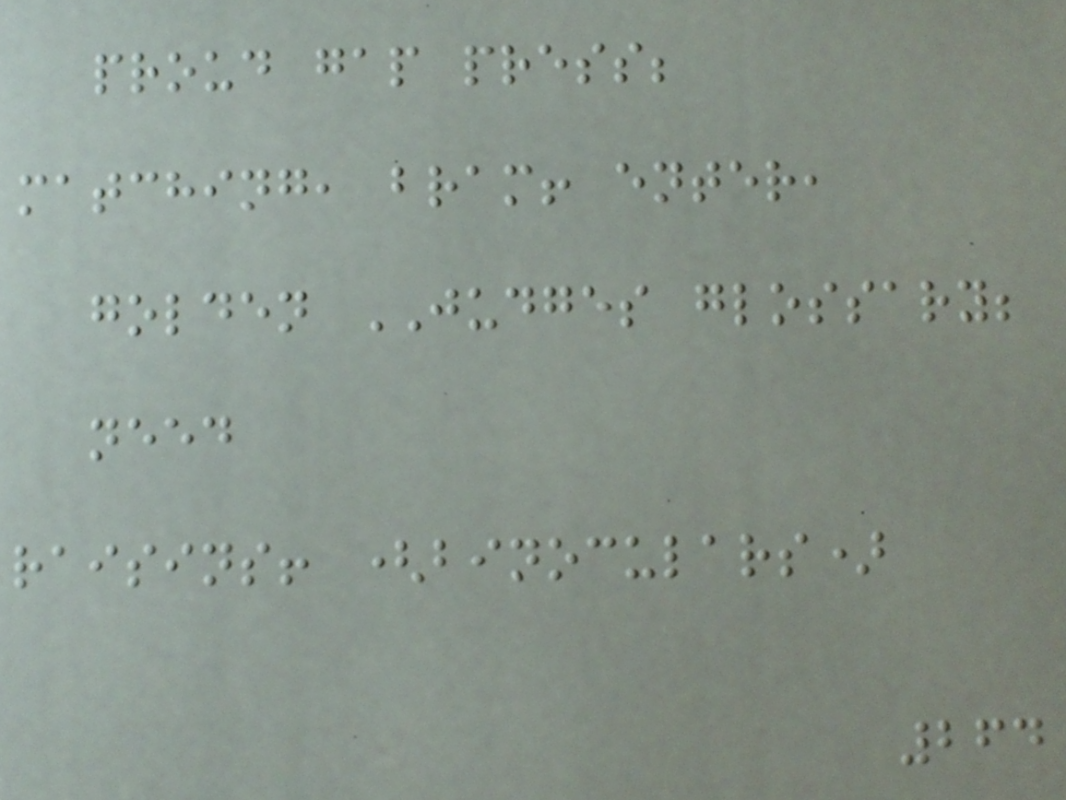proud gap press;
matching, bram! enter,
golden JUDGES glossary;
need
raisins! (binoculars)
264
